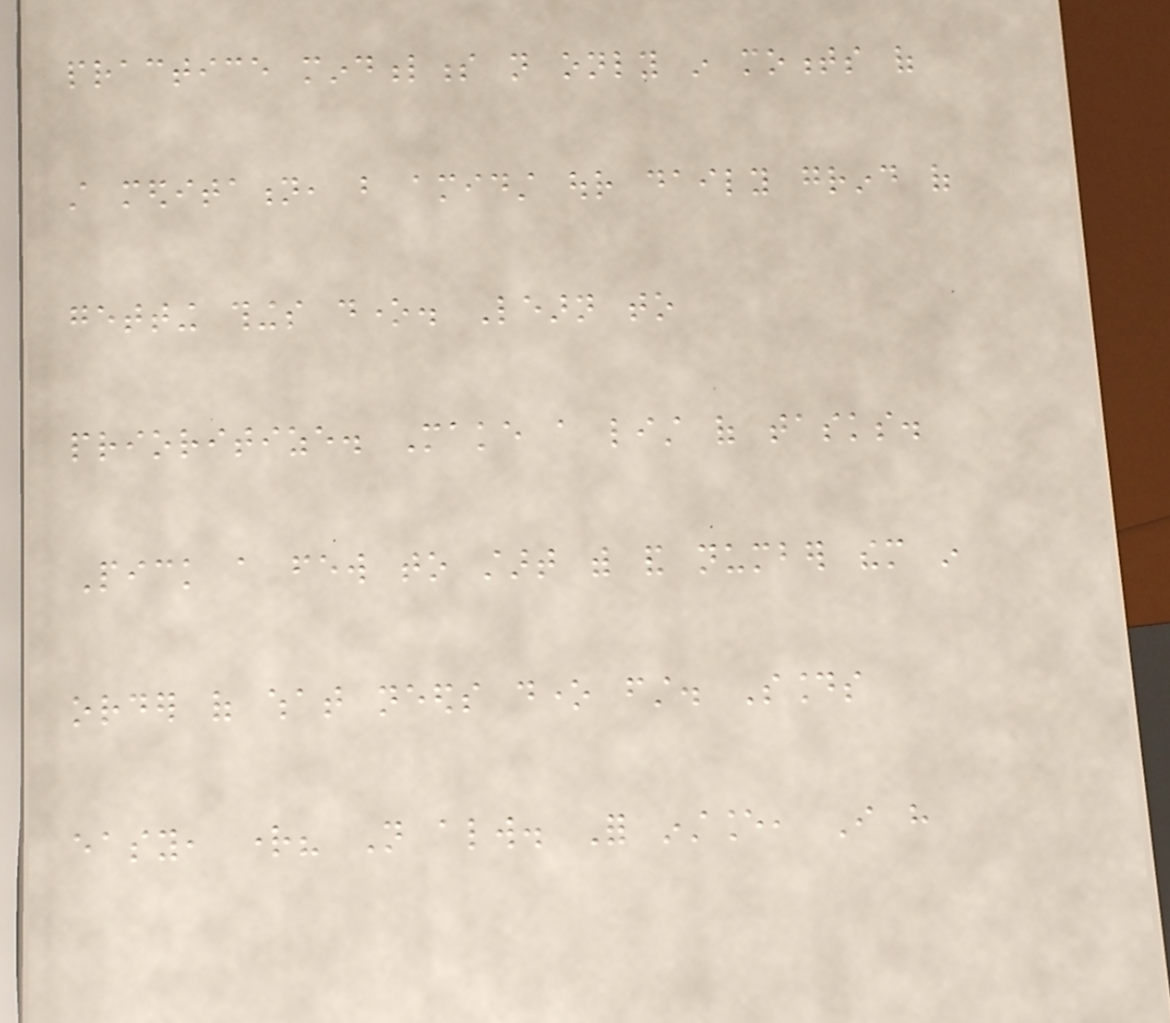practice mindfulness not only in moments of
still meditation, but amidst our daily grind of
getting things done. Learn to
prioritize. Make a list of tasks.
Pick a few to start with and number them in
order of what needs done first. Sounds
easy, right? Not always. For instance, I have
